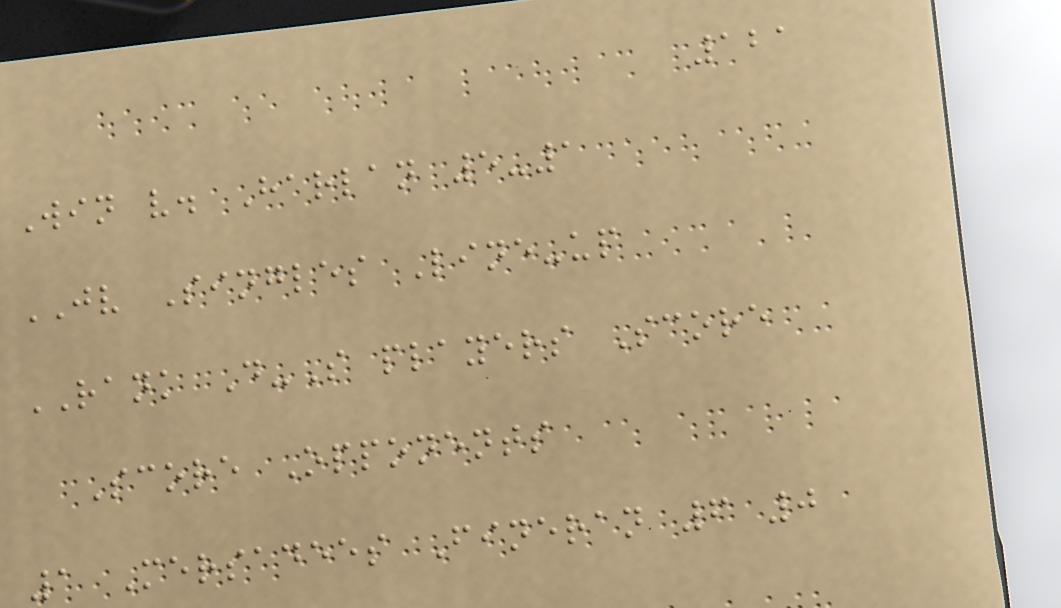121
Win v. Harlan 5-1
JV Singles Line-up
RANK D-S players Score
Score Opponents
1 Mersadees Fineran 6 0
